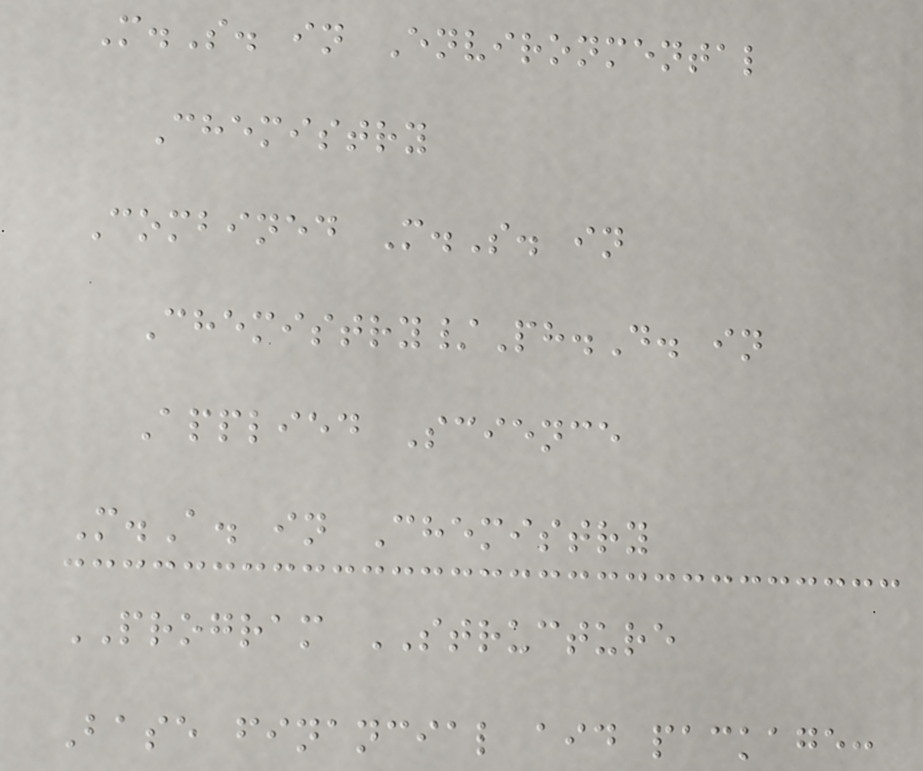M.S. in Environmental
Chemistry
Combined M.S. in
Chemistry/Ph.D. in
Applied Science
M.A. in Chemistry
PROGRAM STRUCTURE
Base financial aid package:
